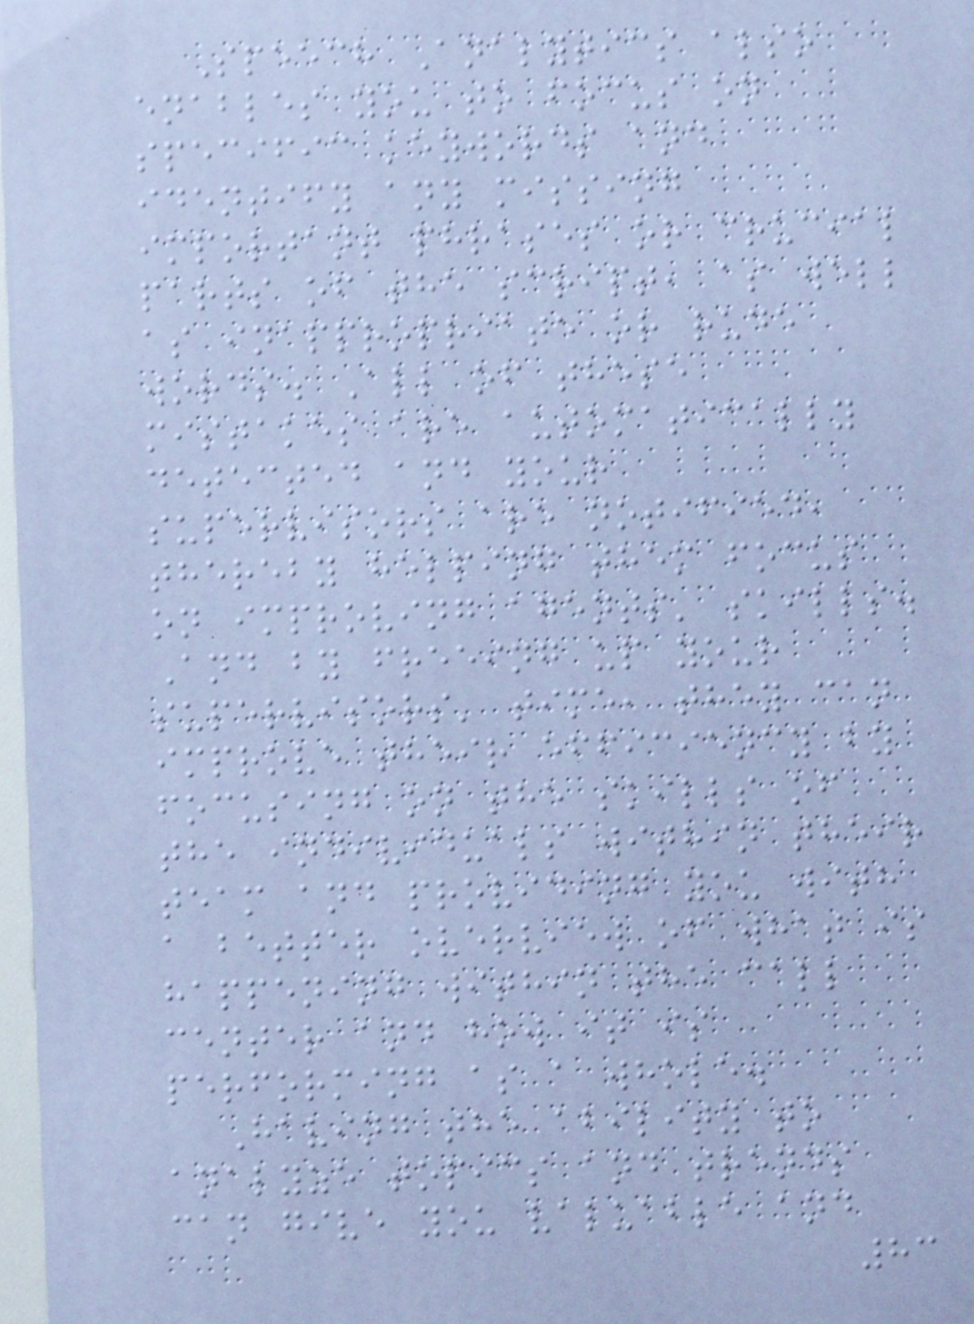Speech Analytics also
enables you to focus on
specific keywords and
identify any missing
important phrases or crucial
parts of the script, as well
as inappropriate or rude
words. All of these
mistakes are automatically
detected and your
supervisors are notified,
thereby helping them focus
on improving agents' skills.
And by freeing up your
supervisors' time, they can
improve their efficiency by
focusing on the skills of
the individuals within their
team and providing you with
a better overview of what is
happening within the call
center and how it is
performing as a whole.
Having the ability to
analyze topics and trends
can give you valuable and
83
